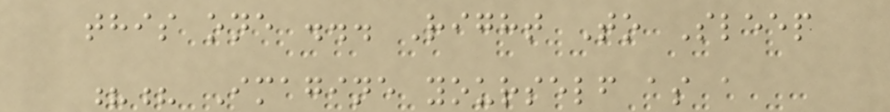this one ... Right To Sleep
?? Imagine yourself as a
